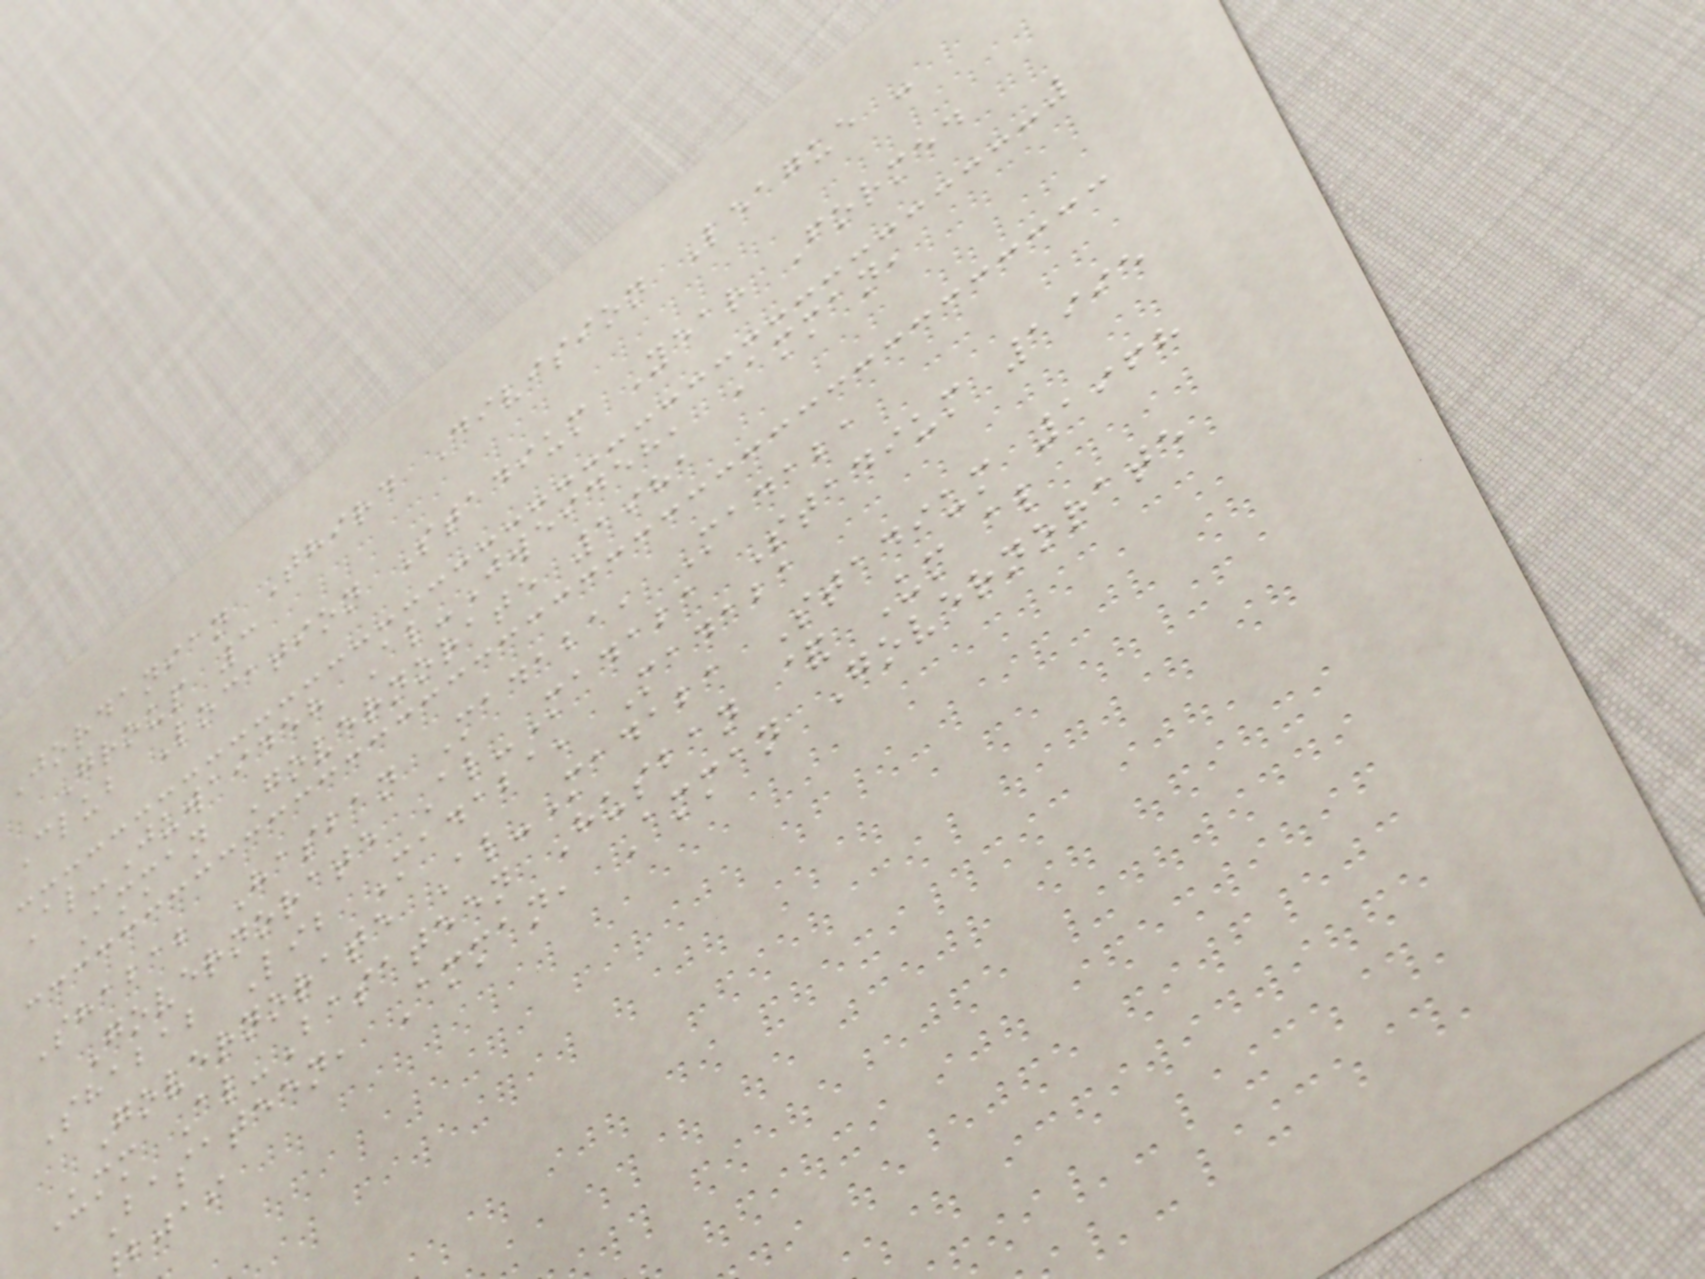Jordanian Third Division League -
Group 3
Club Location Stadium Year Formed
Al-Juwaideh Al-Jweideh, Amman,
Amman Governorate 1981
Shabab Hasban Madaba, Madaba
Governorate Al-Madaba Stadium 1995
Shabab Lib Madaba, Madaba
Governorate Al-Madaba Stadium 1968
Umm Al-Basateen Husban & Um al
Basateen, Amman, Amman Governorate
bjai
